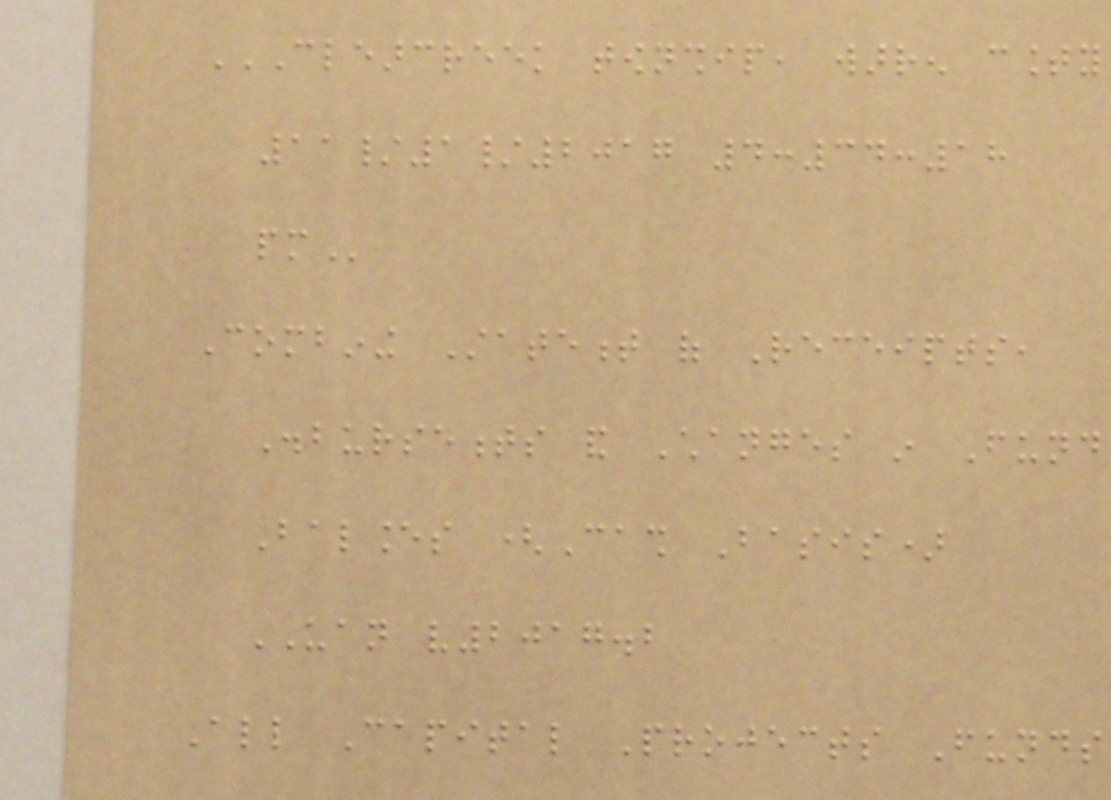CLEARCREEK TOWNSHIP, WARREN COUNTY
11/1/2017 4:34:18
PM
Combining Statement of Receipts,
Disbursements and Changes in Fund
Balances (Cash Basis)
UAN v2017.2
All Capital Projects Funds
